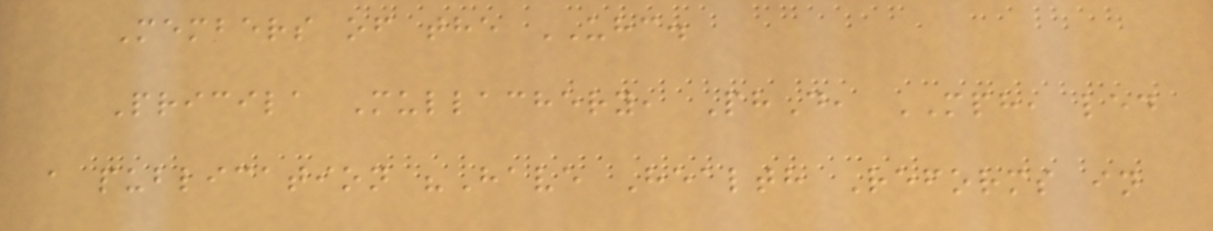Members of the UHC.
Pricila Mullachery, PhD, MPH, led
a publication "Have Health Reforms in
